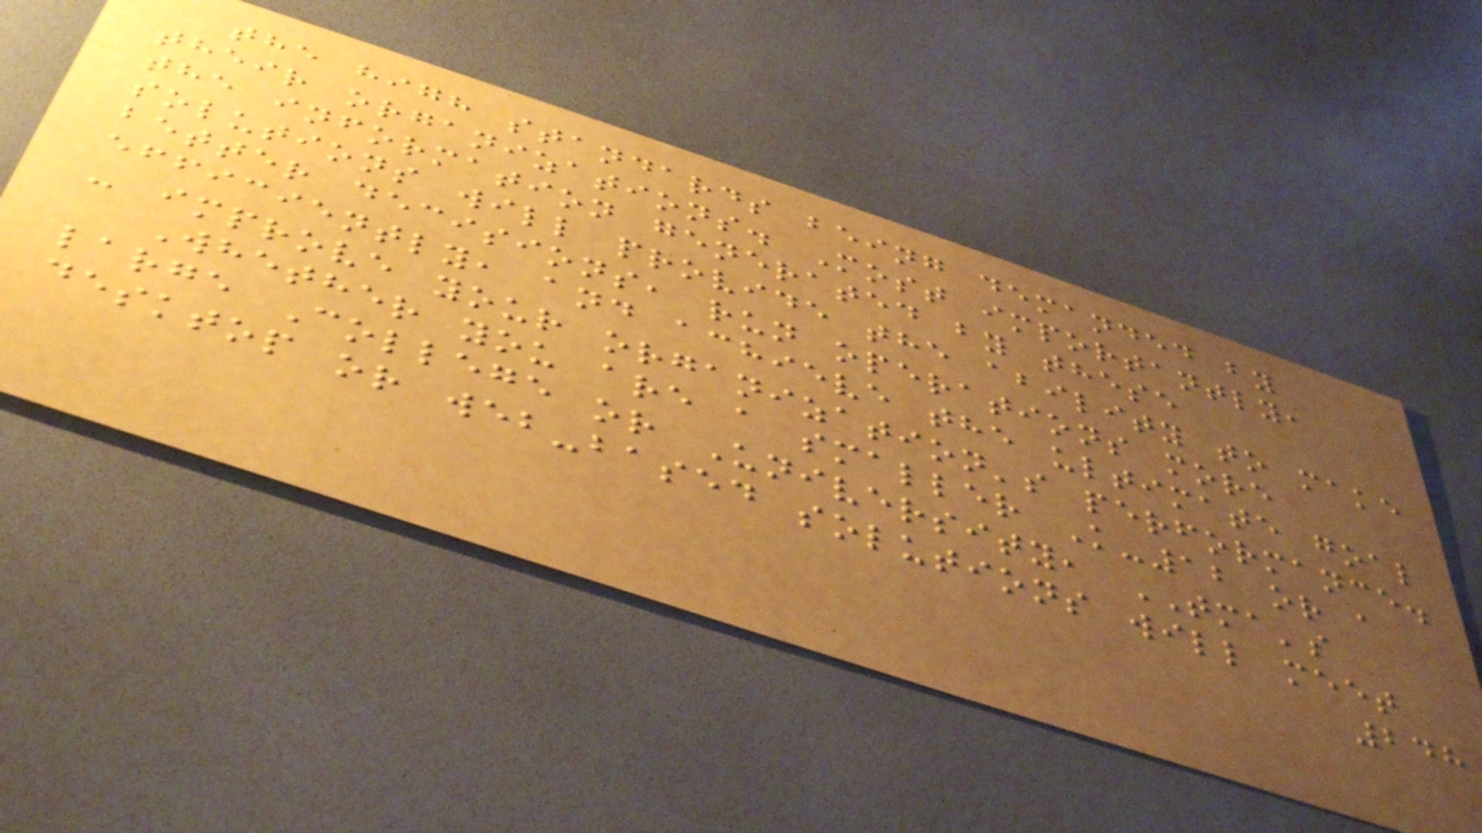the high standards being demanded by
their organizations. Most importantly,
the information generated by these
solutions will provide the ability to make
better decisions, run operations more
efficiently, and achieve the ultimate goal
- improve your organization's performance.
Whether you are a smaller K-12 or a
large College or University, TMA's
desktop or web-based solutions will meet
248
